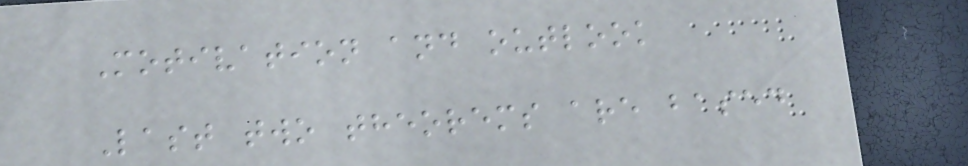Motivation and outlook
Last two theorems are based
